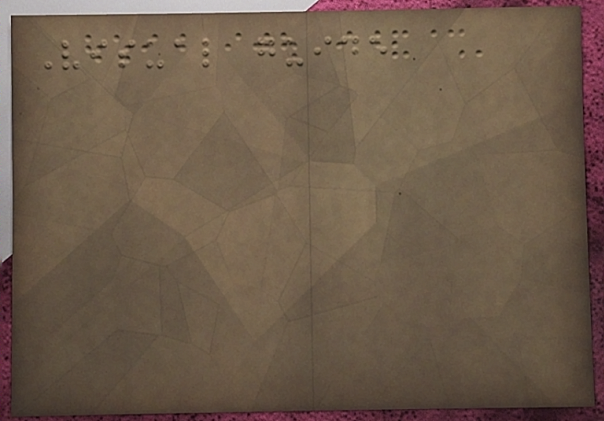Visual guide
